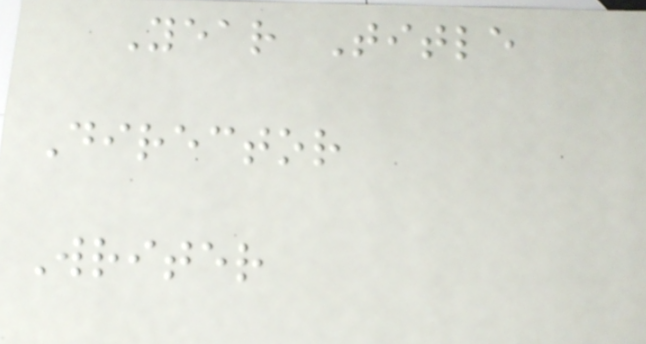Year Title
Director
Writer
